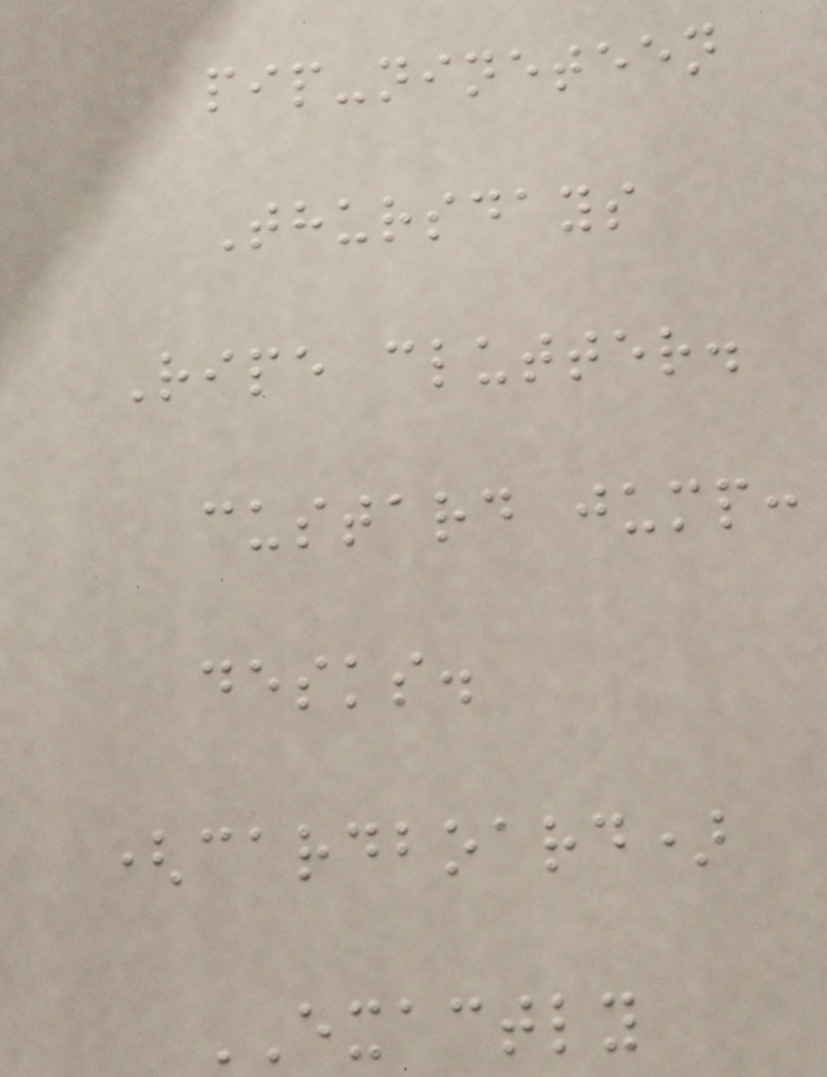pip-nineteen
Thursdays
Ripe clutter.
custard jump:
desks.
(cardboard)
EXACTLY
